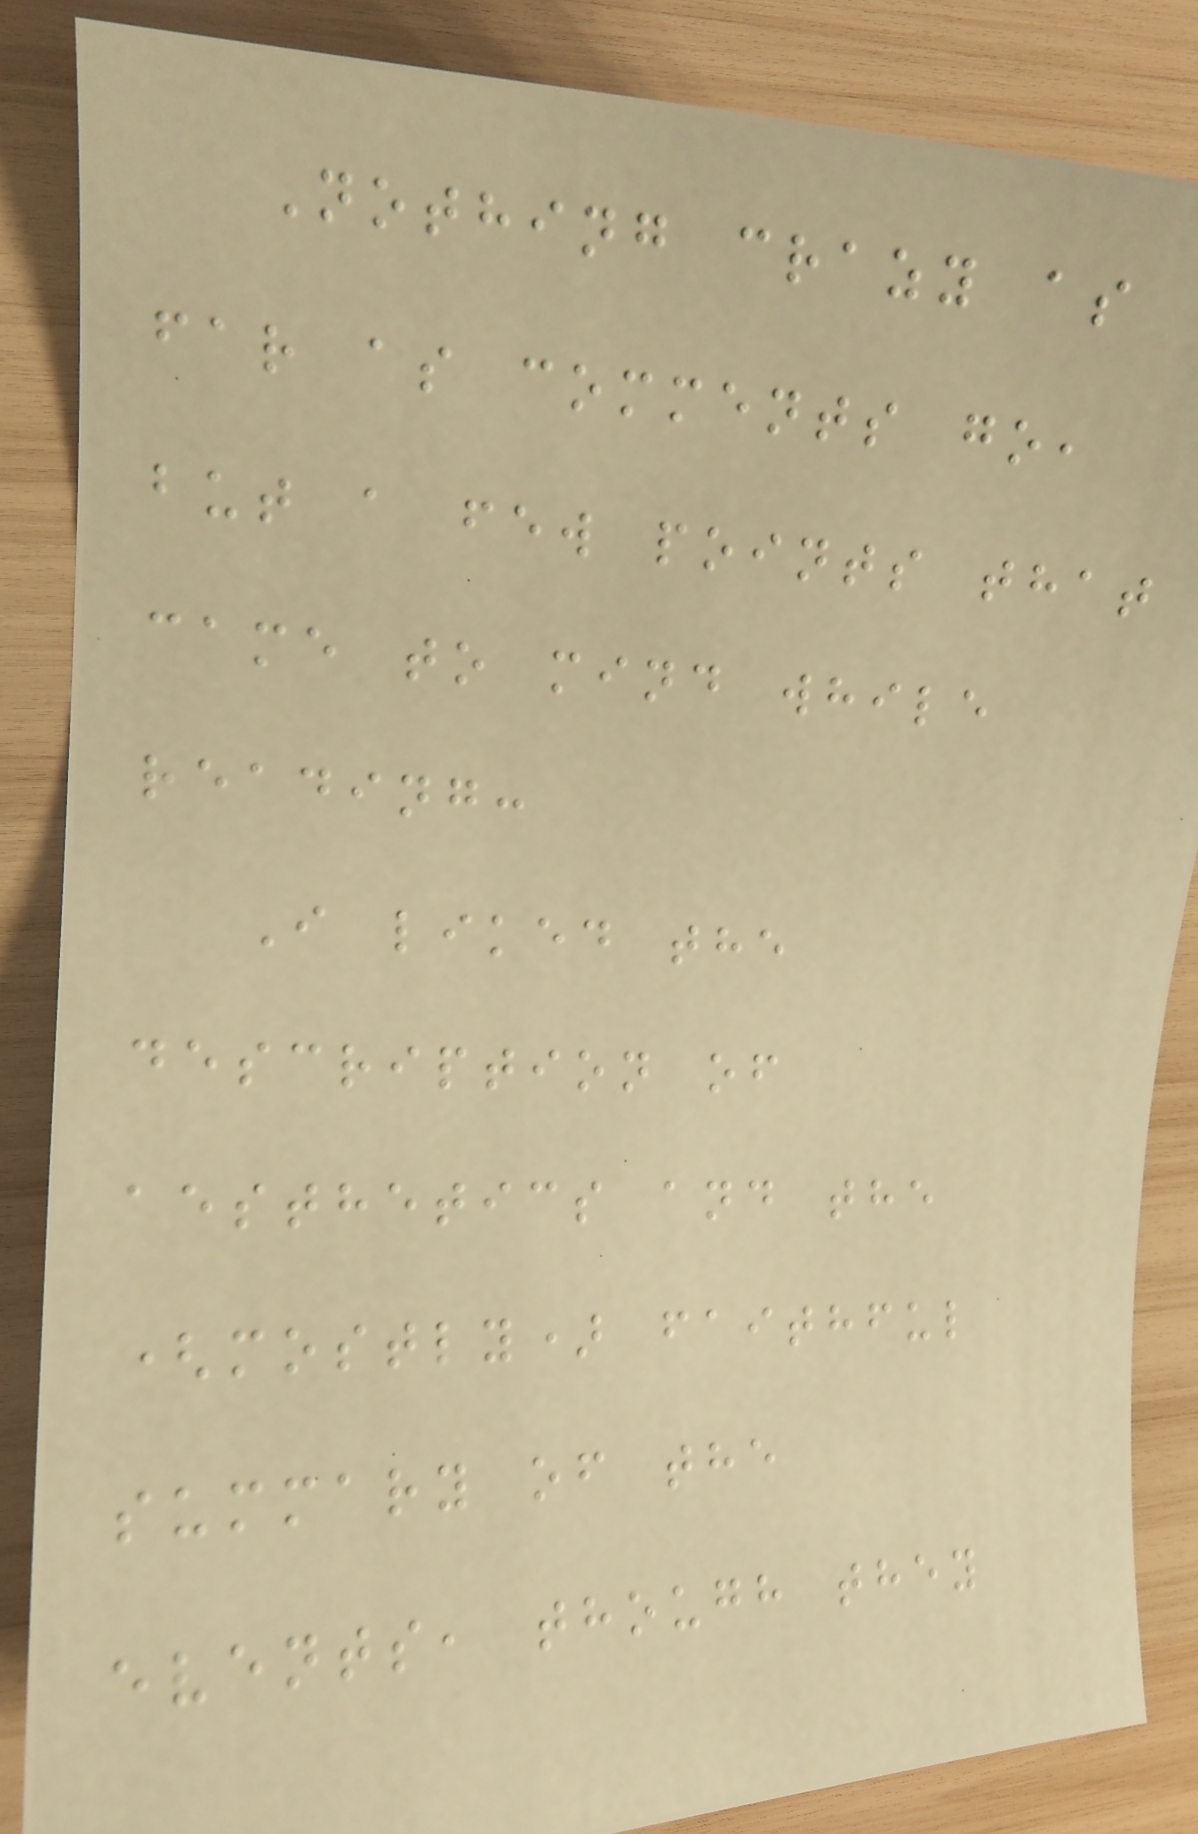Nothing crazy as
far as comments go,
but a few points that
came to mind while
reading:
I liked the
description of
aesthetics and the
(mostly) faithful
summary of the
events, though they
